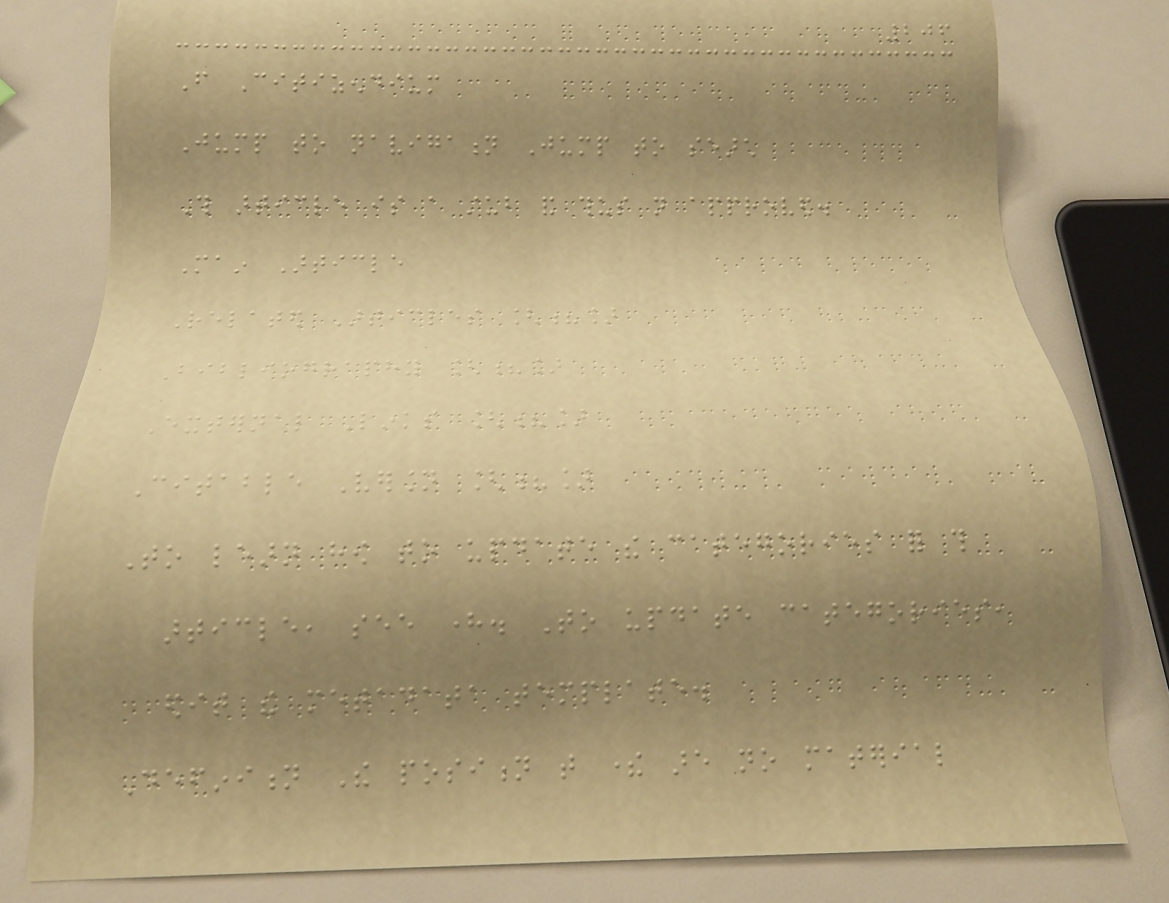206
From Citizendium
Jump to navigation Jump to search
This article is a stub and thus not approved.
Main Article
Related Articles [?]
Bibliography [?]
External Links [?]
Citable Version [?]
To learn how to update the categories for this
article, see here. To update categories,
edit the metadata template.
Definition The position that there are no material
